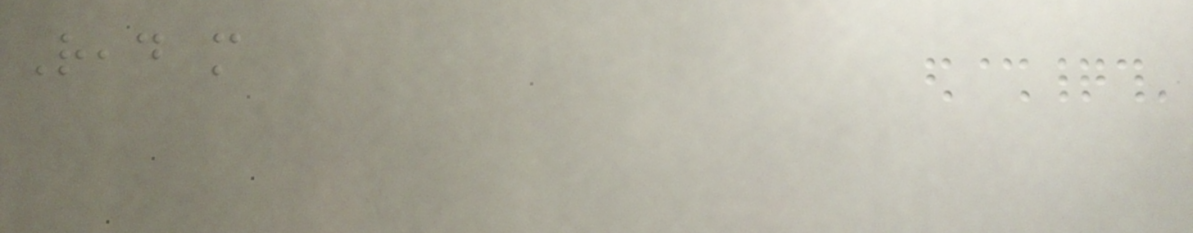Read more
